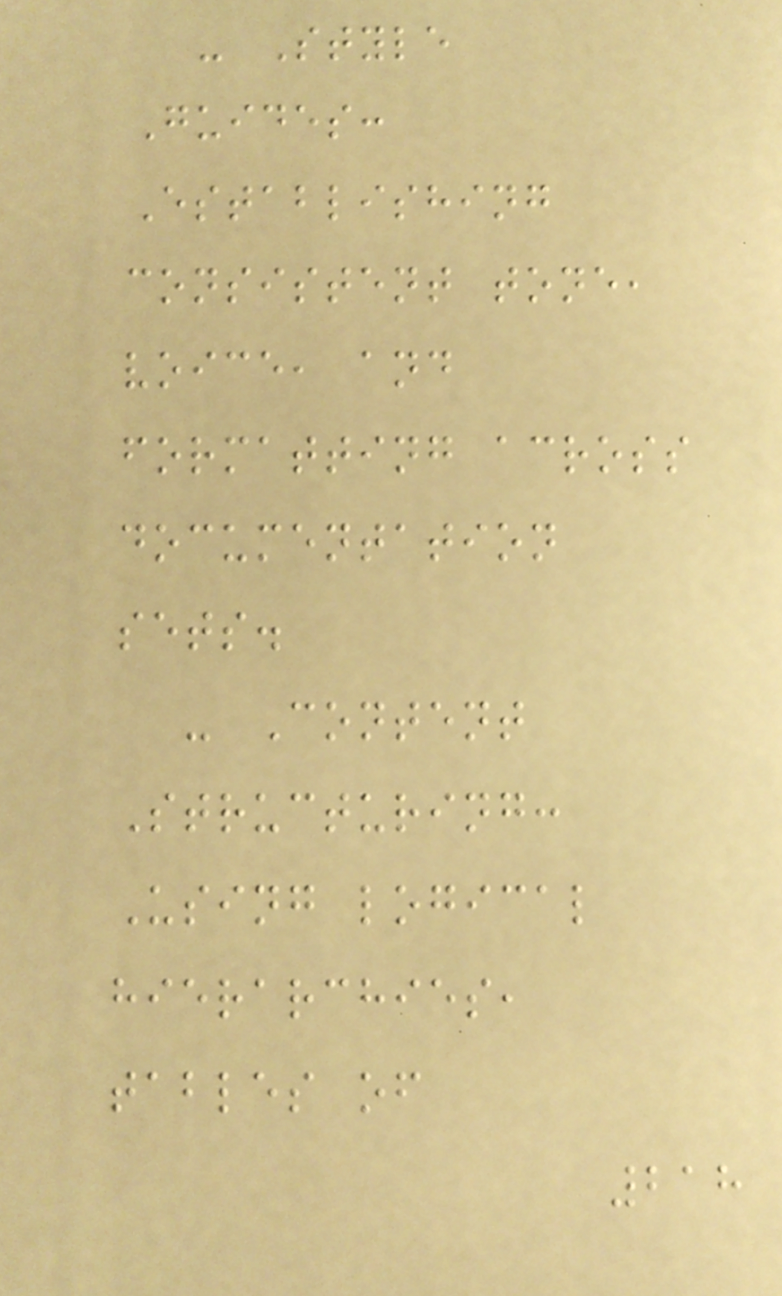- Style
Guides:
Establishing
consistent tone,
voice, and
formatting across
documentation
sets.
- Content
Structuring:
Using logical
hierarchies,
tables of
218
